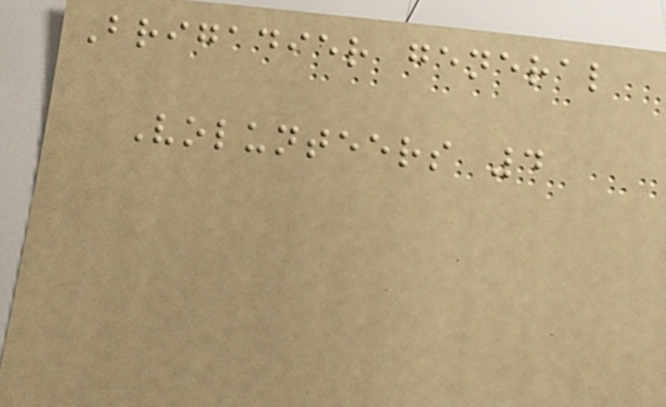Brigadier general
Volunteers 4
